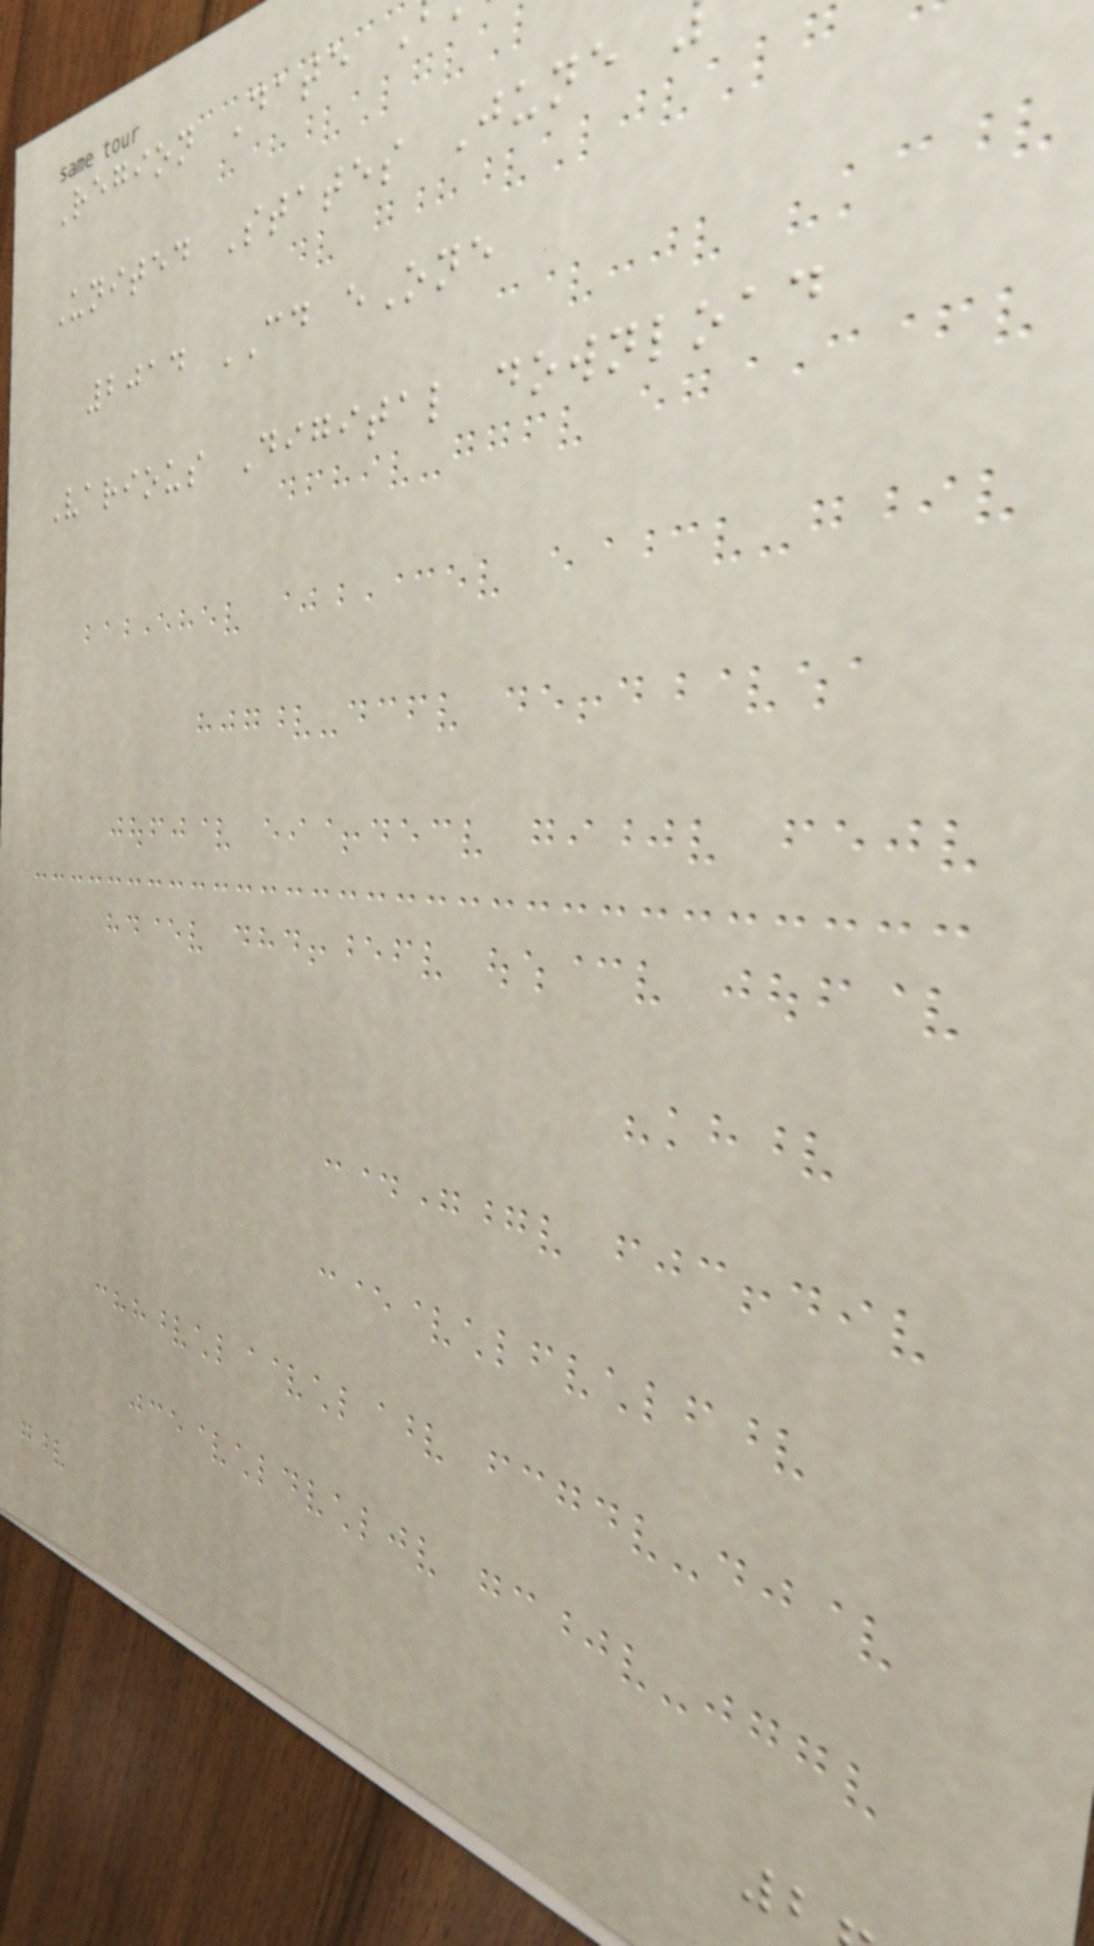Region Date
United States June
2014 CD eOne
Various Digital download
